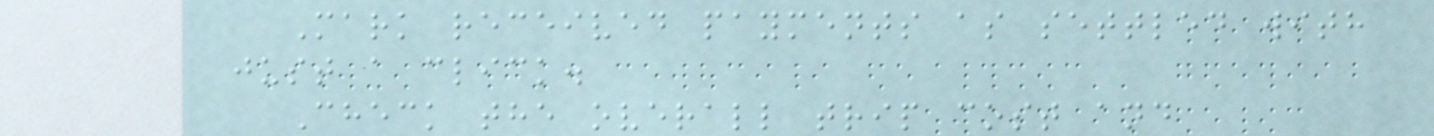Mark received payments as settled with
just a click.
Check the overall trip cost and
